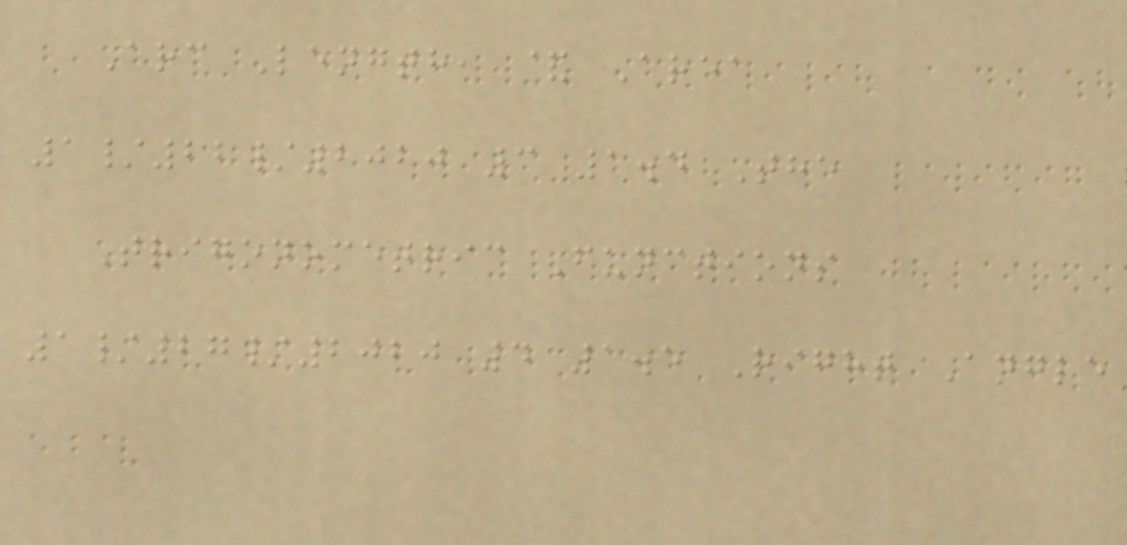Arc Length, & Area
1/22/2020 3 1.4 The
Trigonometric Functions
1/27/2020 4 1.5 Right Angle
